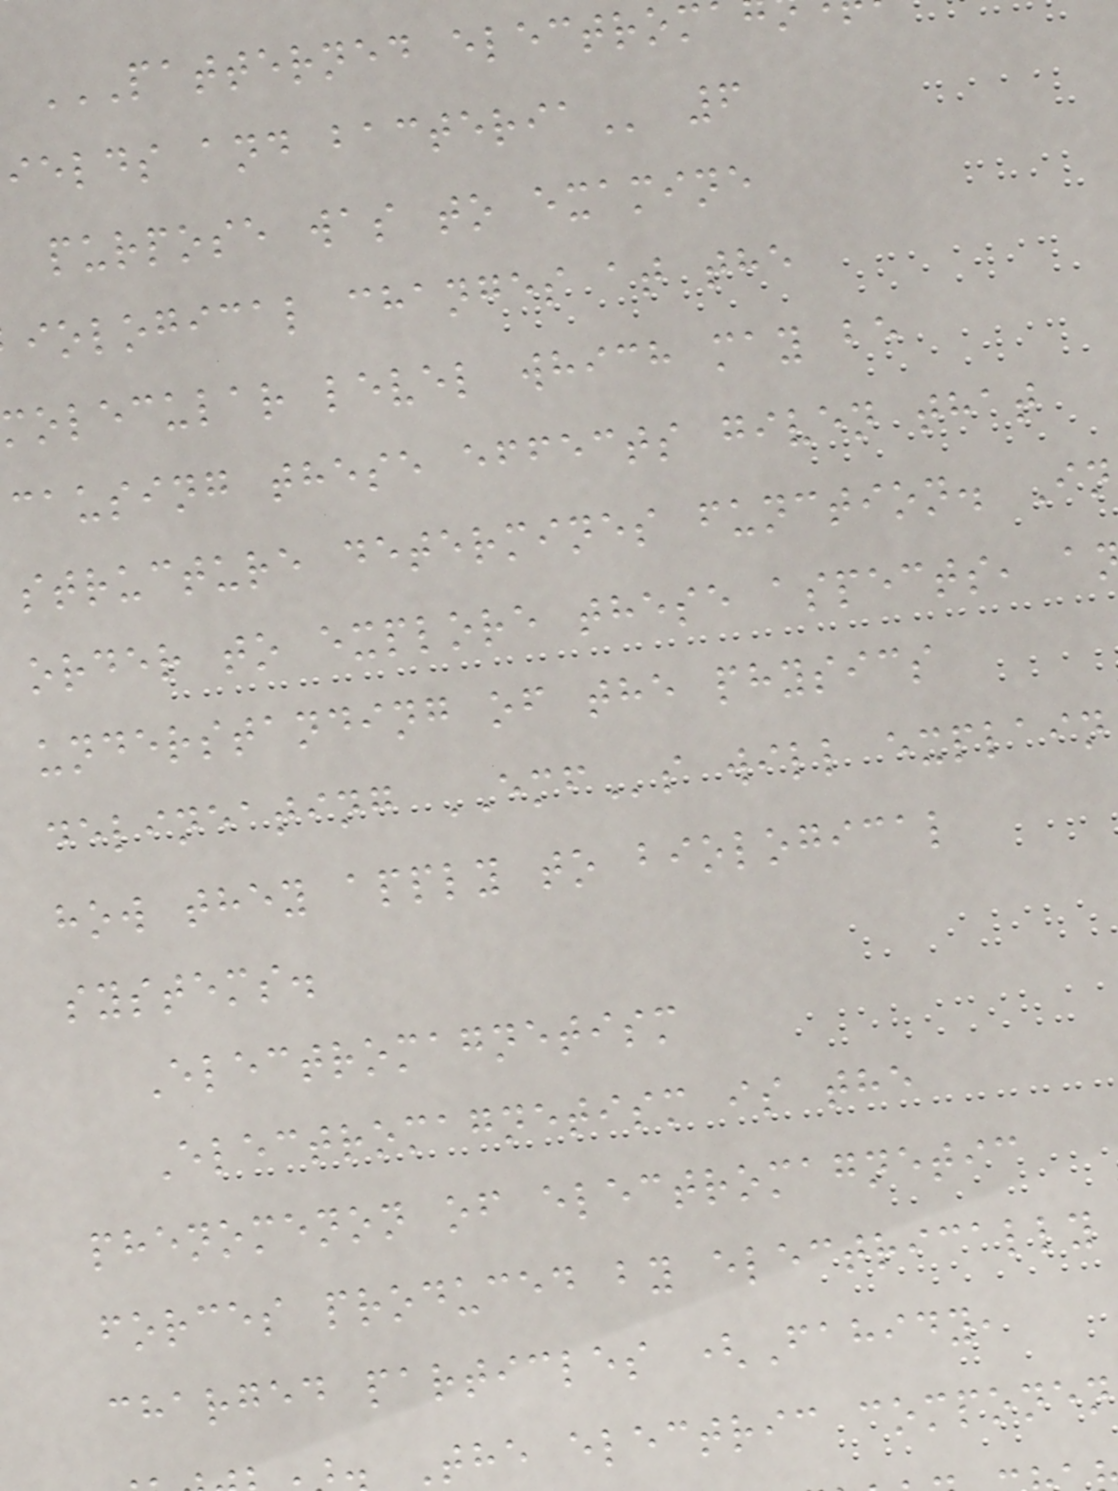ields and
purpose was to examine
iological changes at the
molecular level which may be
causing these effects given that
structure determines function. In
order to explore these aspects, a
understanding of the physics
delineating EMFs will explain
how they apply to biological
systems.
Electromagnetism
Electromagnetism is the
phenomenon of electromagnetic
forces produced by electrically
charged particles (Fahidy,
The electric componen
